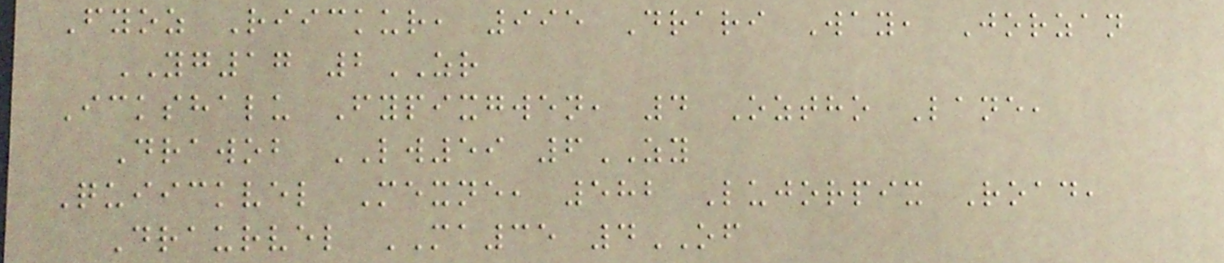Fyoz Riickur, 995 Drari Way, Jorzan
YG17 2ZR
Ickshalu Fypixgwen, 4 Oztho Lane,
Drawob LW59 6ZY
Quiickvel Mexne, 582 Lujorpix Road,
Draurvel MA35 4OF
